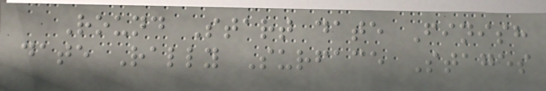Round Start date Finish
date Rally Surface Stages
